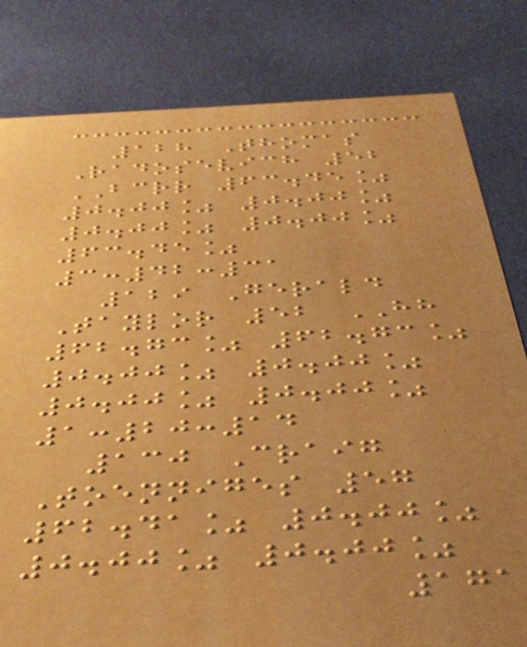128 Thomas
Radosevich 52
BCRR 63.45%
0.00% 0.00%
0.00% 0.00%
63.45%
3:42:31
129 Gerald
Taylor 52 HH
62.73% 62.73%
0.00% 0.00%
0.00% 0.00%
1:20:14
130 Craig
Toenniges 57
62.41% 0.00%
0.00% 0.00%
171
